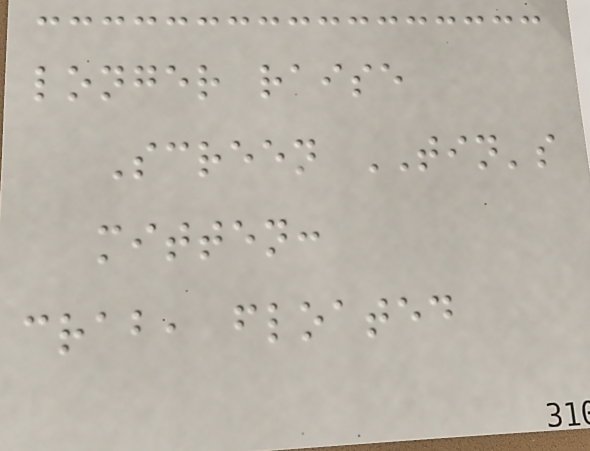longer raise
Screen TIN's
mitten:
crab, floated
